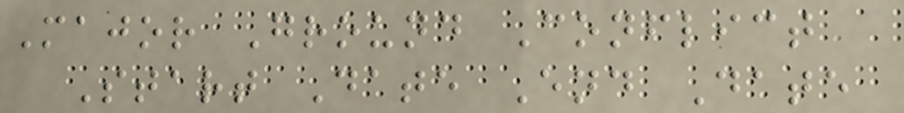Major Ground Conflict
Start Date End Date
